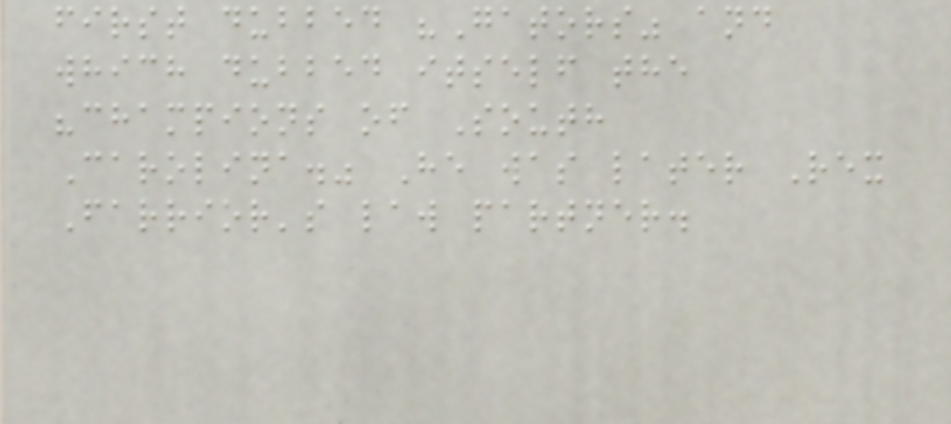first dubbed "Gators" and
which dubbed itself the
"champions of South
Carolina." He was later Rex
Farrior's law partner.
